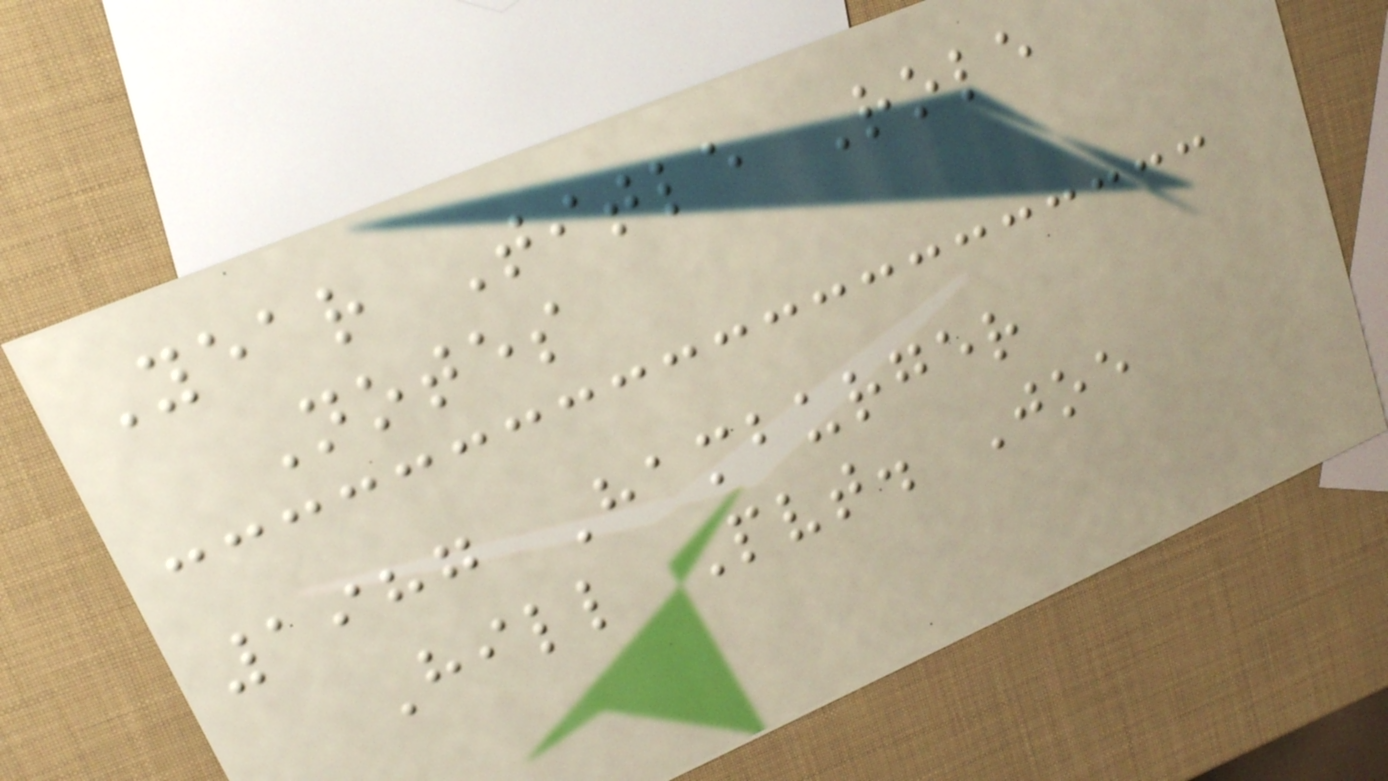Year Title Role
Notes
1987 Hamburger
Hill Pvt. Joe
